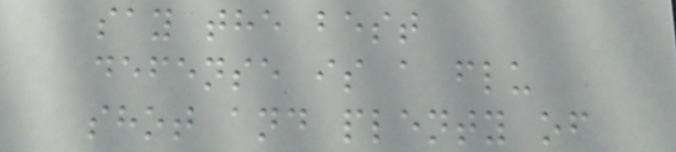say the best
defense is a flu
shot and plenty of
